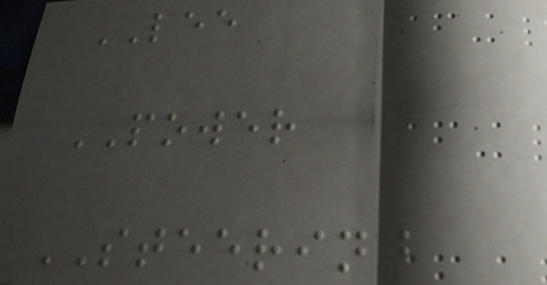LEE
POWER
STEERING
